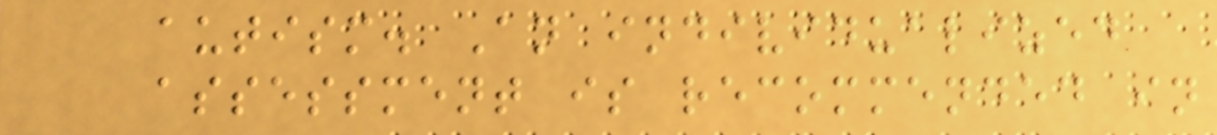autism. An individualized
assessment is recommended in
